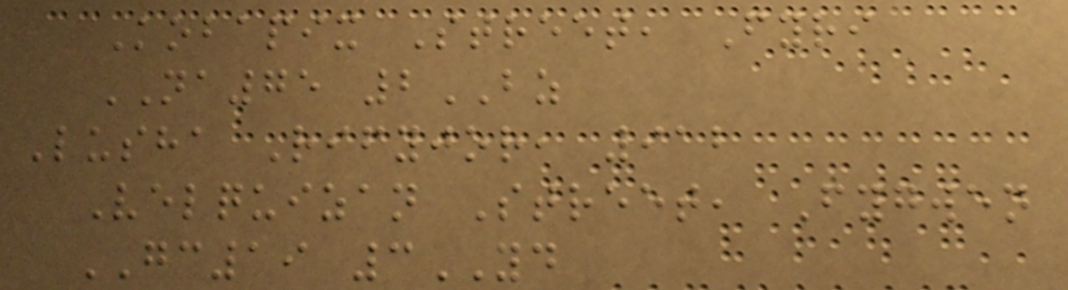Kobapix Street, Fyri
NA75 2BZ
Lusha Rifyjor, 912
Velquizan Street, Fygwen
GC19 3YD
